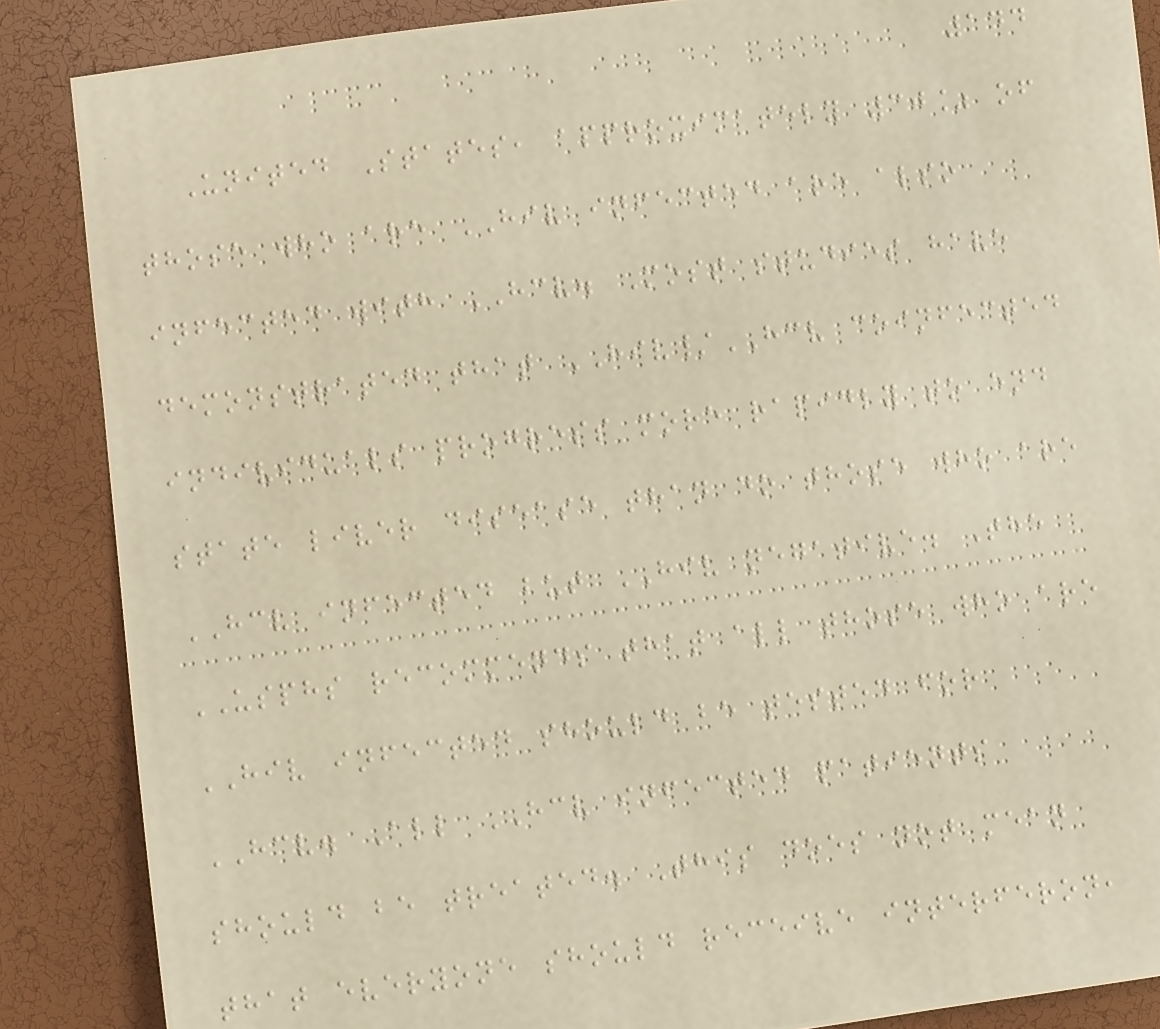144
United States, approximately 30% of
those who are HIV infected are also
infected with HCV. Most studies have
demonstrated that HIV/HCV coinfected
individuals progress more rapidly to end
state liver disease than do those who are
HCV infected but HIV negative. The
USPHS recommends that all those who are
HIV infected should be tested for
HCV. All HCV infected patients
should be treated. This does not mean
that everyone should receive interferon,
